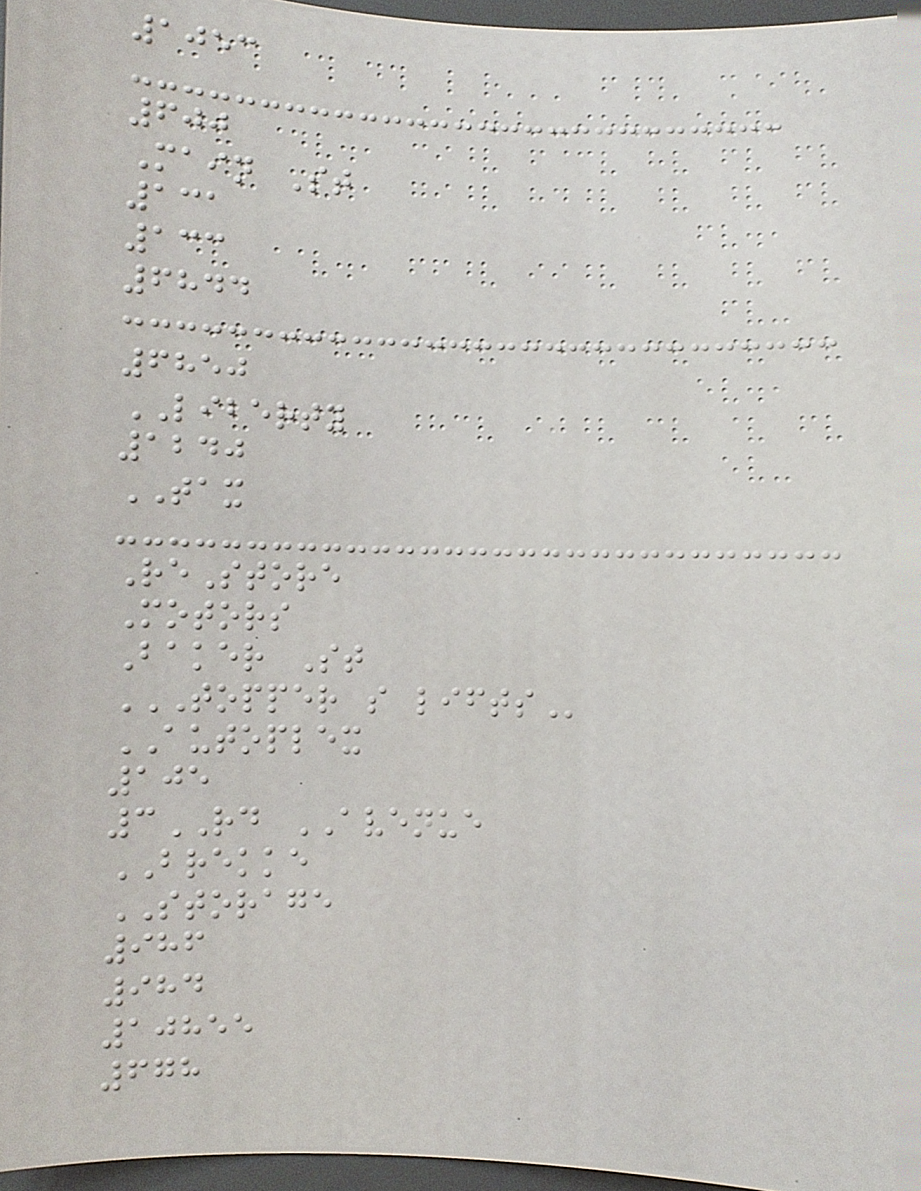1053
600
Main St
131
133
6844
6850
LIBERTY
1240
TAX
ReStore
Motors
Baker St
TOPPER S LIFTS
AUTOPLEX
105
3RD AVENUE
BREKKE
STORAGE
986
984
10855
678
